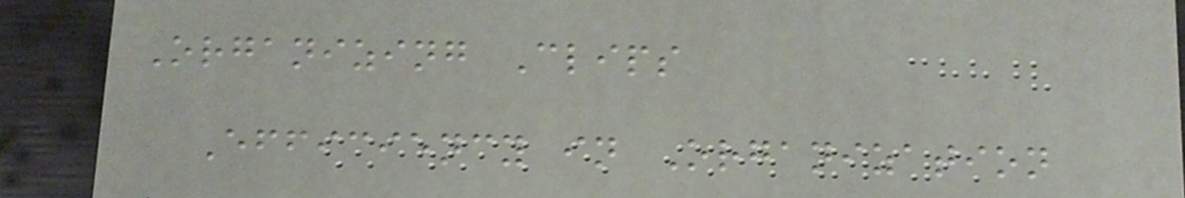Organizing Clips
Efficiency in Organization
